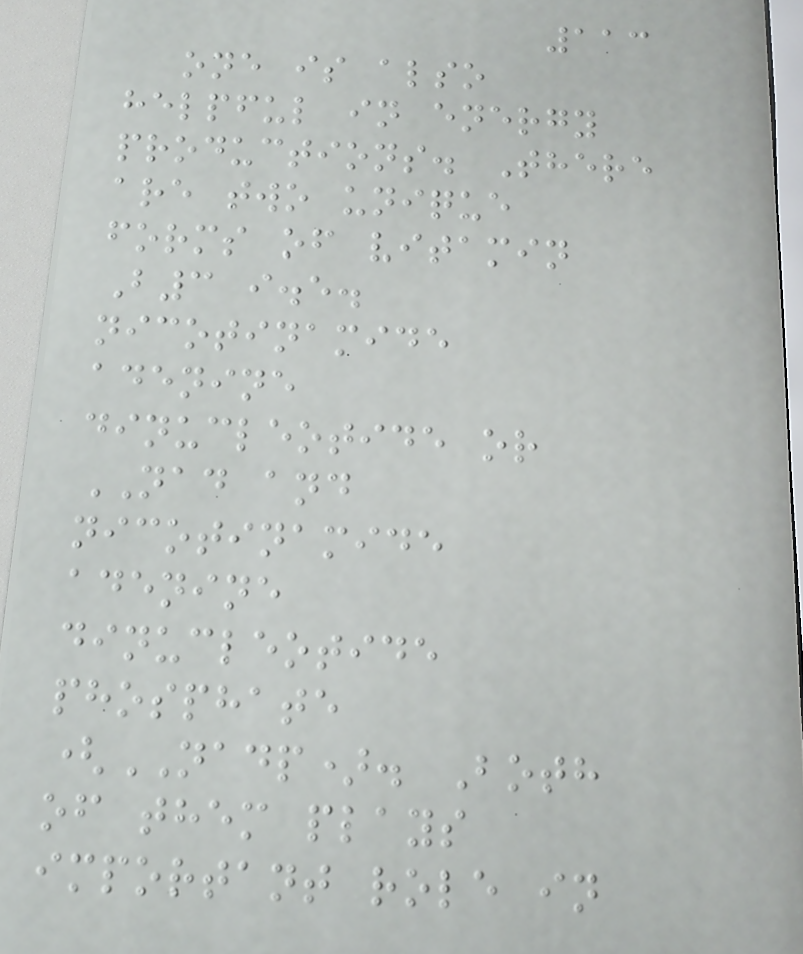113
one is also
helpful in energy
productions. There
are two unique
forms of vitamin
B3 i.e.
nicotinamide
adenine
dinucleotide or
NAD and
nicotinamide
adenine
dinucleotide
phosphate
(NADP). Both
of them plays
important role in
